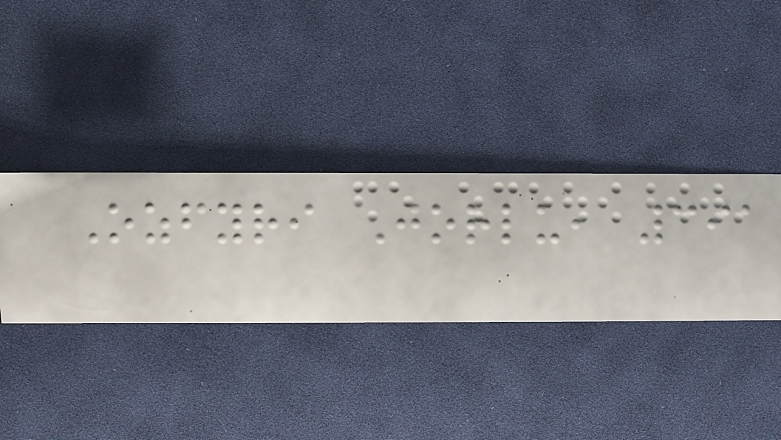Ozfyri Jorlu, 391
